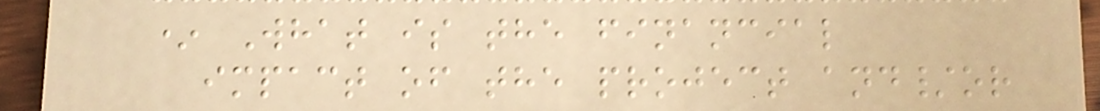* What is the financial
impact of the project and/or
